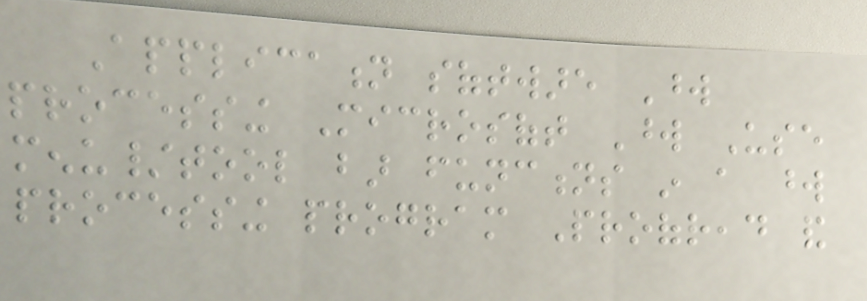Application software Word
processing Microsoft Word Use
menu/tool bar functions in a word
processing program Proofread and
